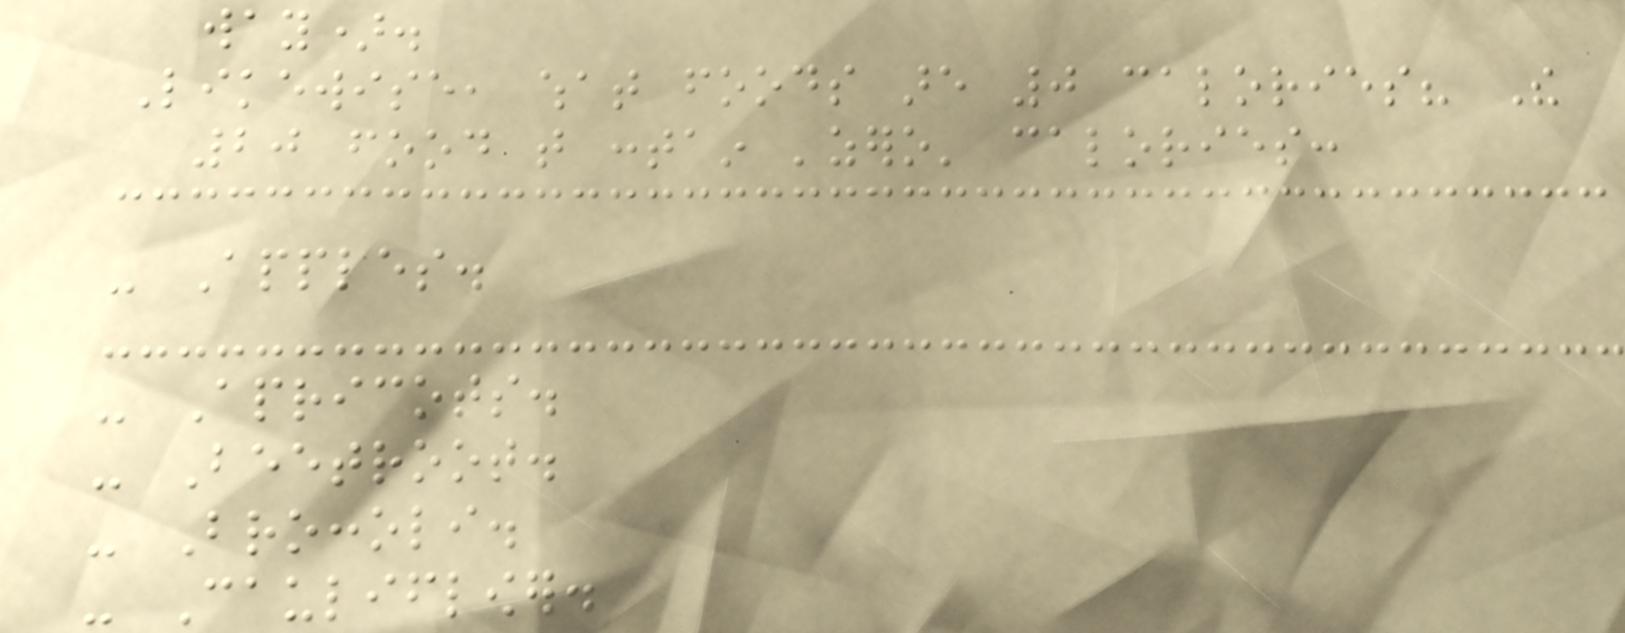way).
Likewise, what foods are 0 calories? The
20 food that contain 'zero' calories:
- Apples.
- Apricots.
- Beetroot.
- Broccoli.
- Cauliflower.
